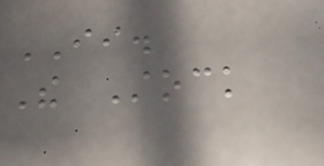II.
The Stock
